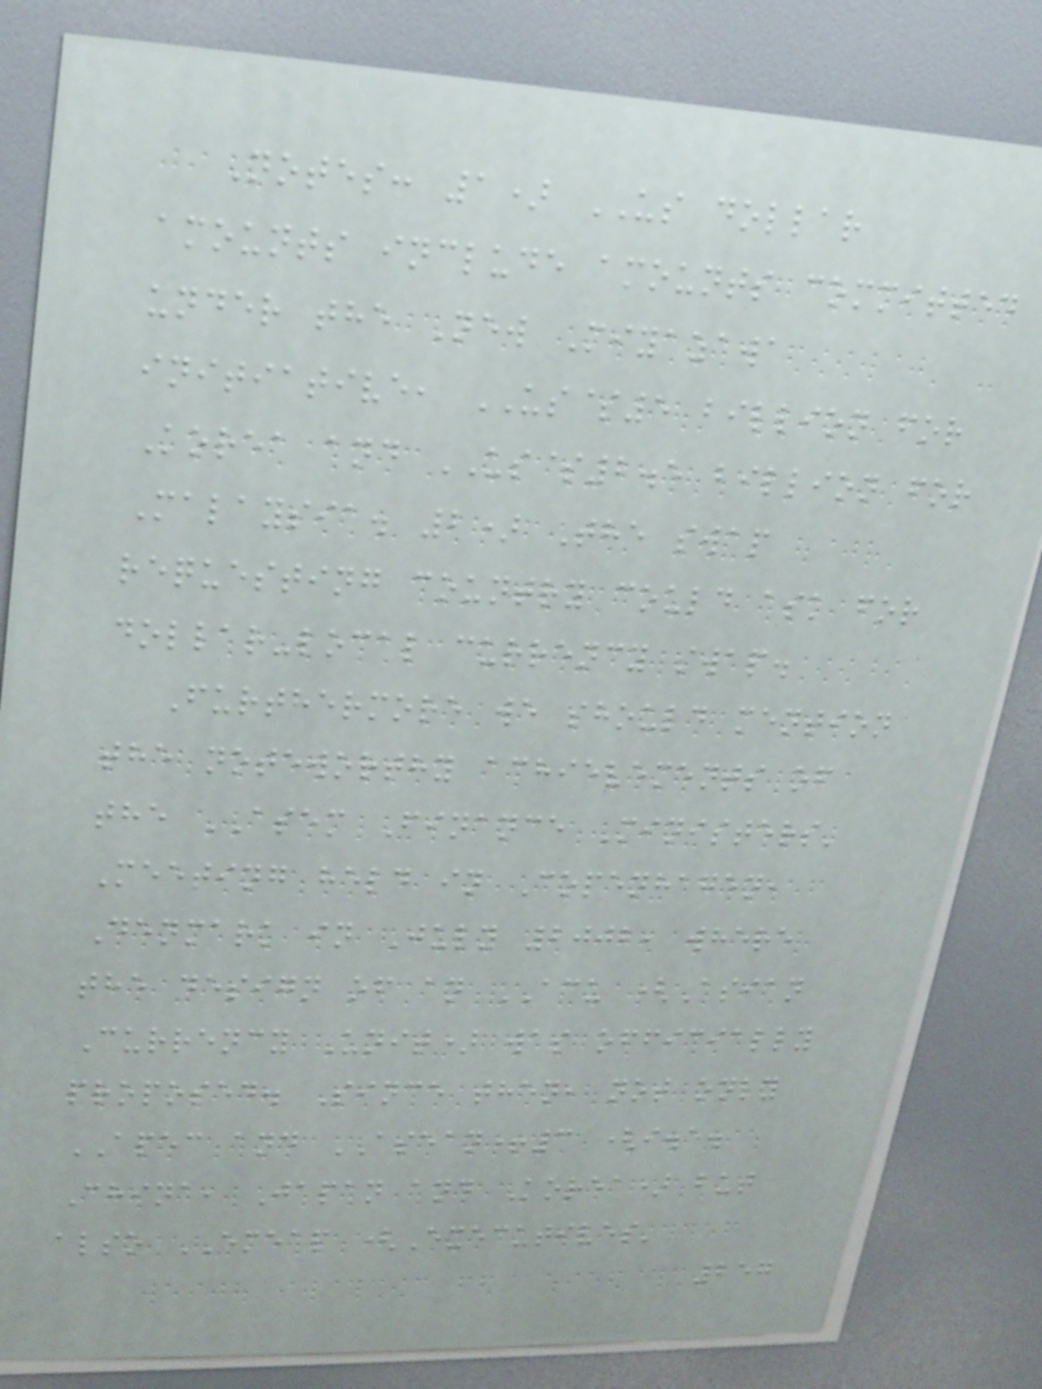Notes: 1) US dollar
amounts include amounts committed
under the New Miyazawa
initiative, US$5 billion for
Korea and US$2.5 billion for
Malaysia. 2) The swap
requesting country could ask for
dollar-local currency swap.
Furthermore we should mention
the noteworthy achievements of
the ASEM Finance Ministers'
Meeting held in Copenhagen,
Denmark in July 2002, where
the design of an ACU (Asian
Currency Unit) was officially
proposed. Since then, not only
APEC and ASEAN+3 (i.e.
China, Japan and Korea) but
also EMEAP (Executives'
257
